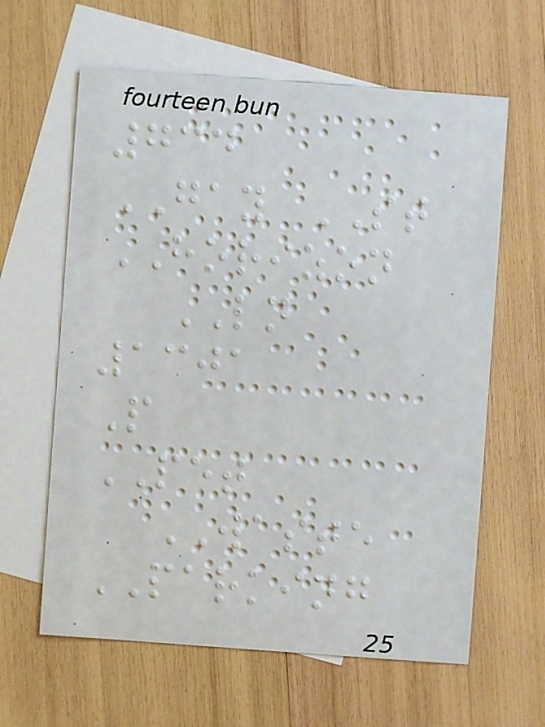734
GAY ST
HORIZON
LN
1301
P
PET
WASTE
PARKING
